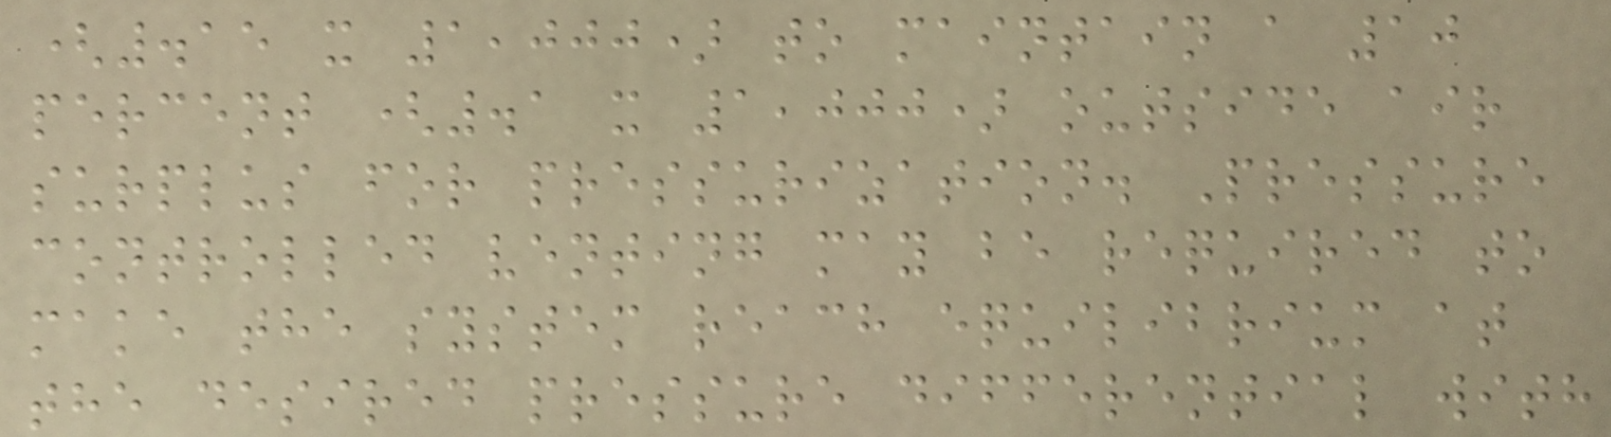(.15 x 1,000) to maintain a 10
percent (.1 x 1,000) outside air
surplus for pressurization. Pressure
controlled venting may be required to
make the system reach equilibrium at
the desired pressure differential with
